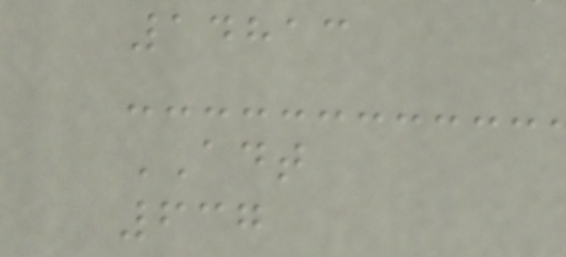14813
ADT
637
